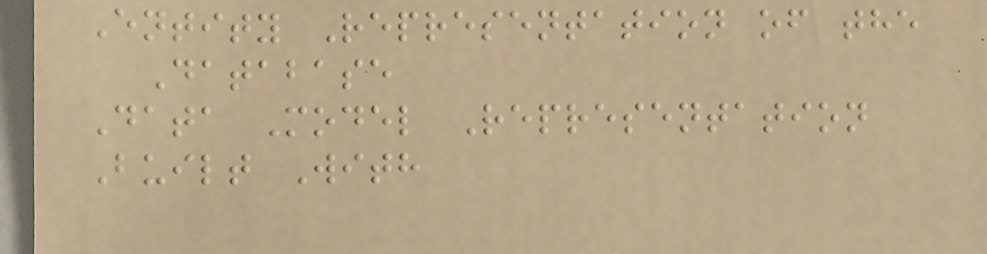Entity Representation of the
Database
Data Model Representation
Built With
